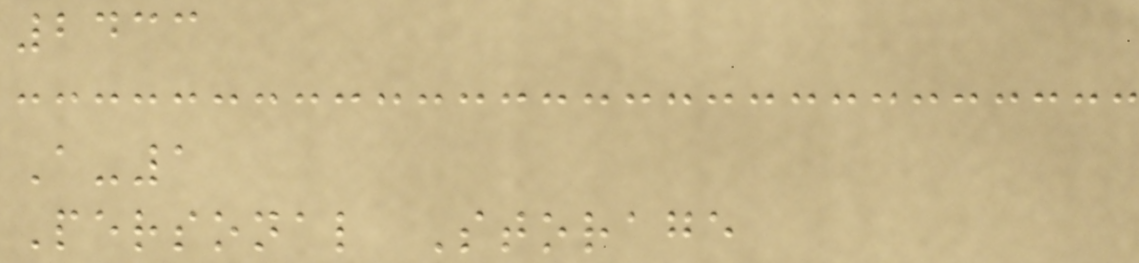2433
A-1
Personal Storage
